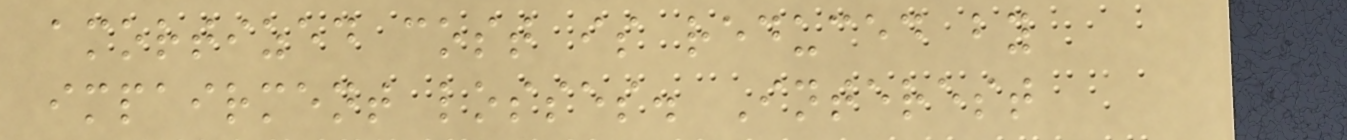amortized cost is reduced by
impairment losses. Interest
